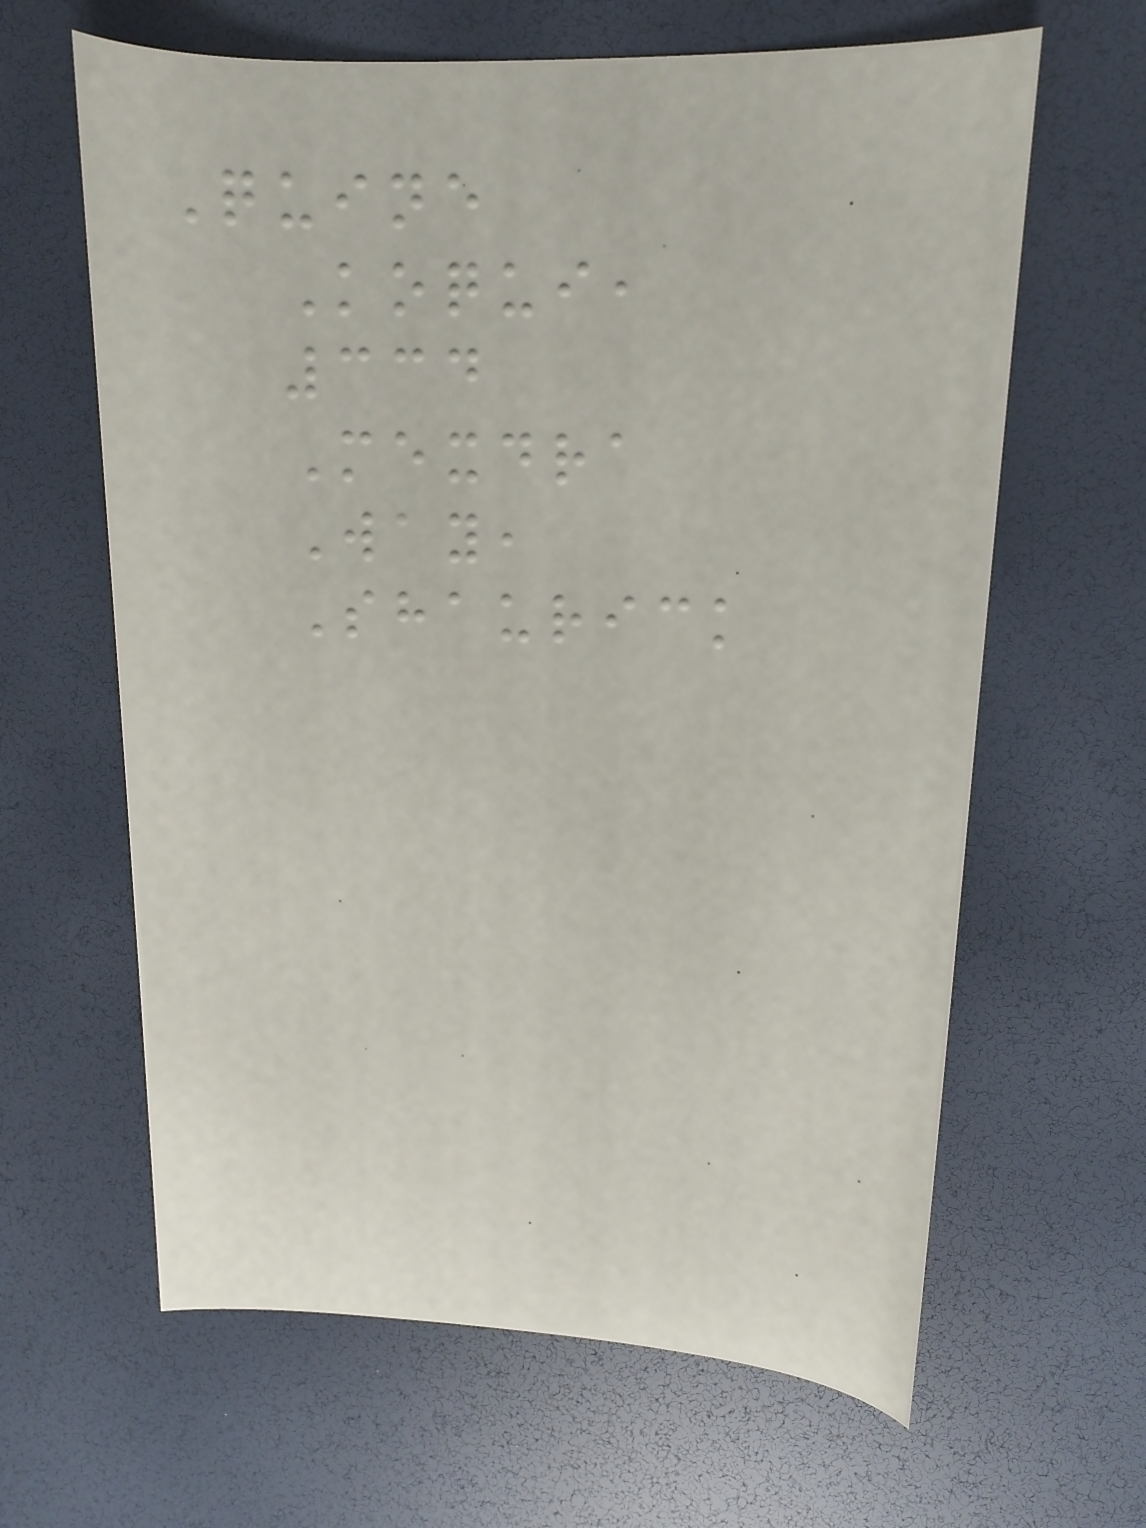Quine
Koqui,
334
Mexdra
Way,
Shaurick
